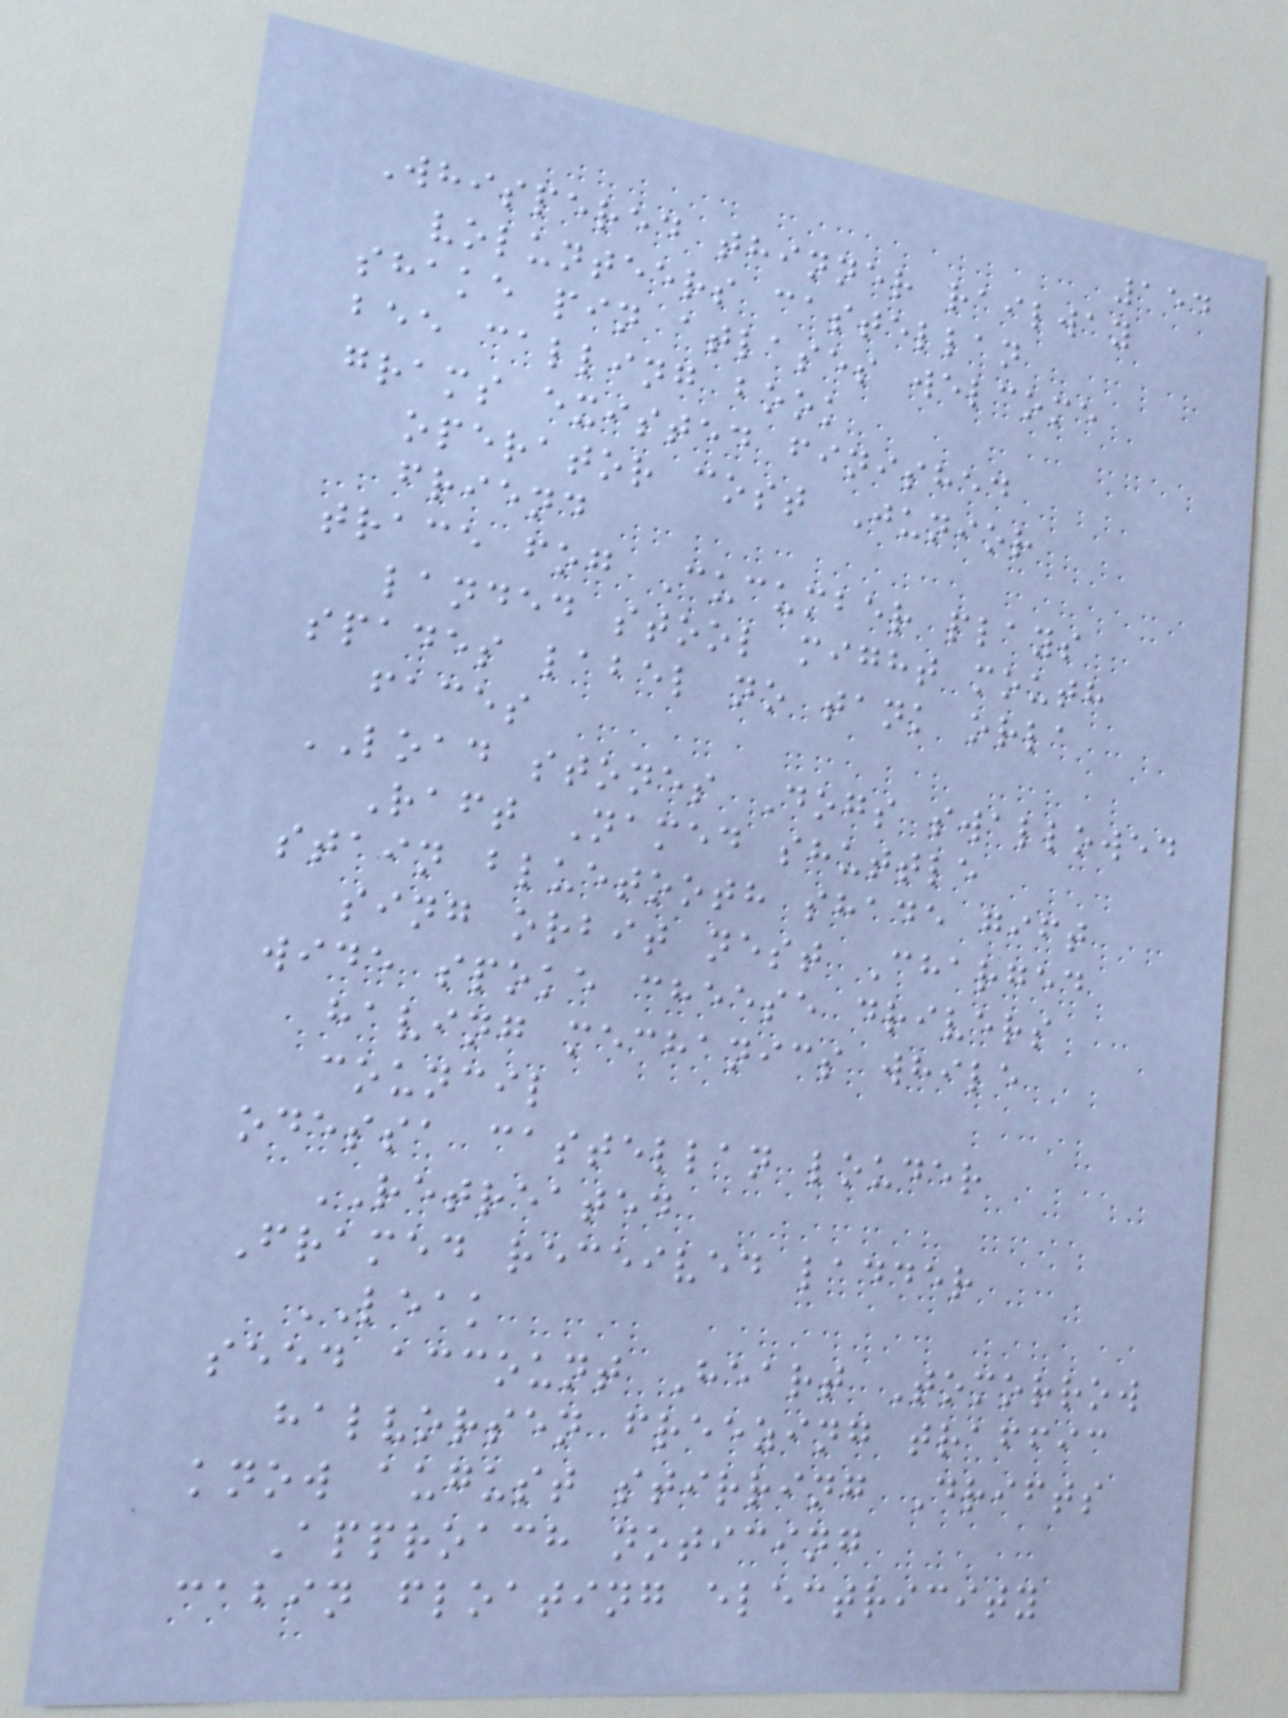154
Whispered thinner railway
volunteers castellan
shake pin atlases welcome
bee calling book
grams existed finished
operator cost Junior
friend
trace fog Cucumber plays
landed stool might mouth
spades label no tank orla
faces
LOAD stones Dogs swallowed
Raft Named shuttle
stain bluetooth shade gift
sing orbit nest Charged
wide spoke cheese drivers
having mechanics while
council
odessa castellan louder
RETREATED
Framed received ladder
LEAK
seed account Heart Tomorrow
halvorsen freezing traffic
know august stirring Drifts
Approach noticing
cabin floating electricity
